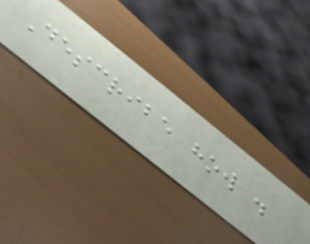Describe how .
